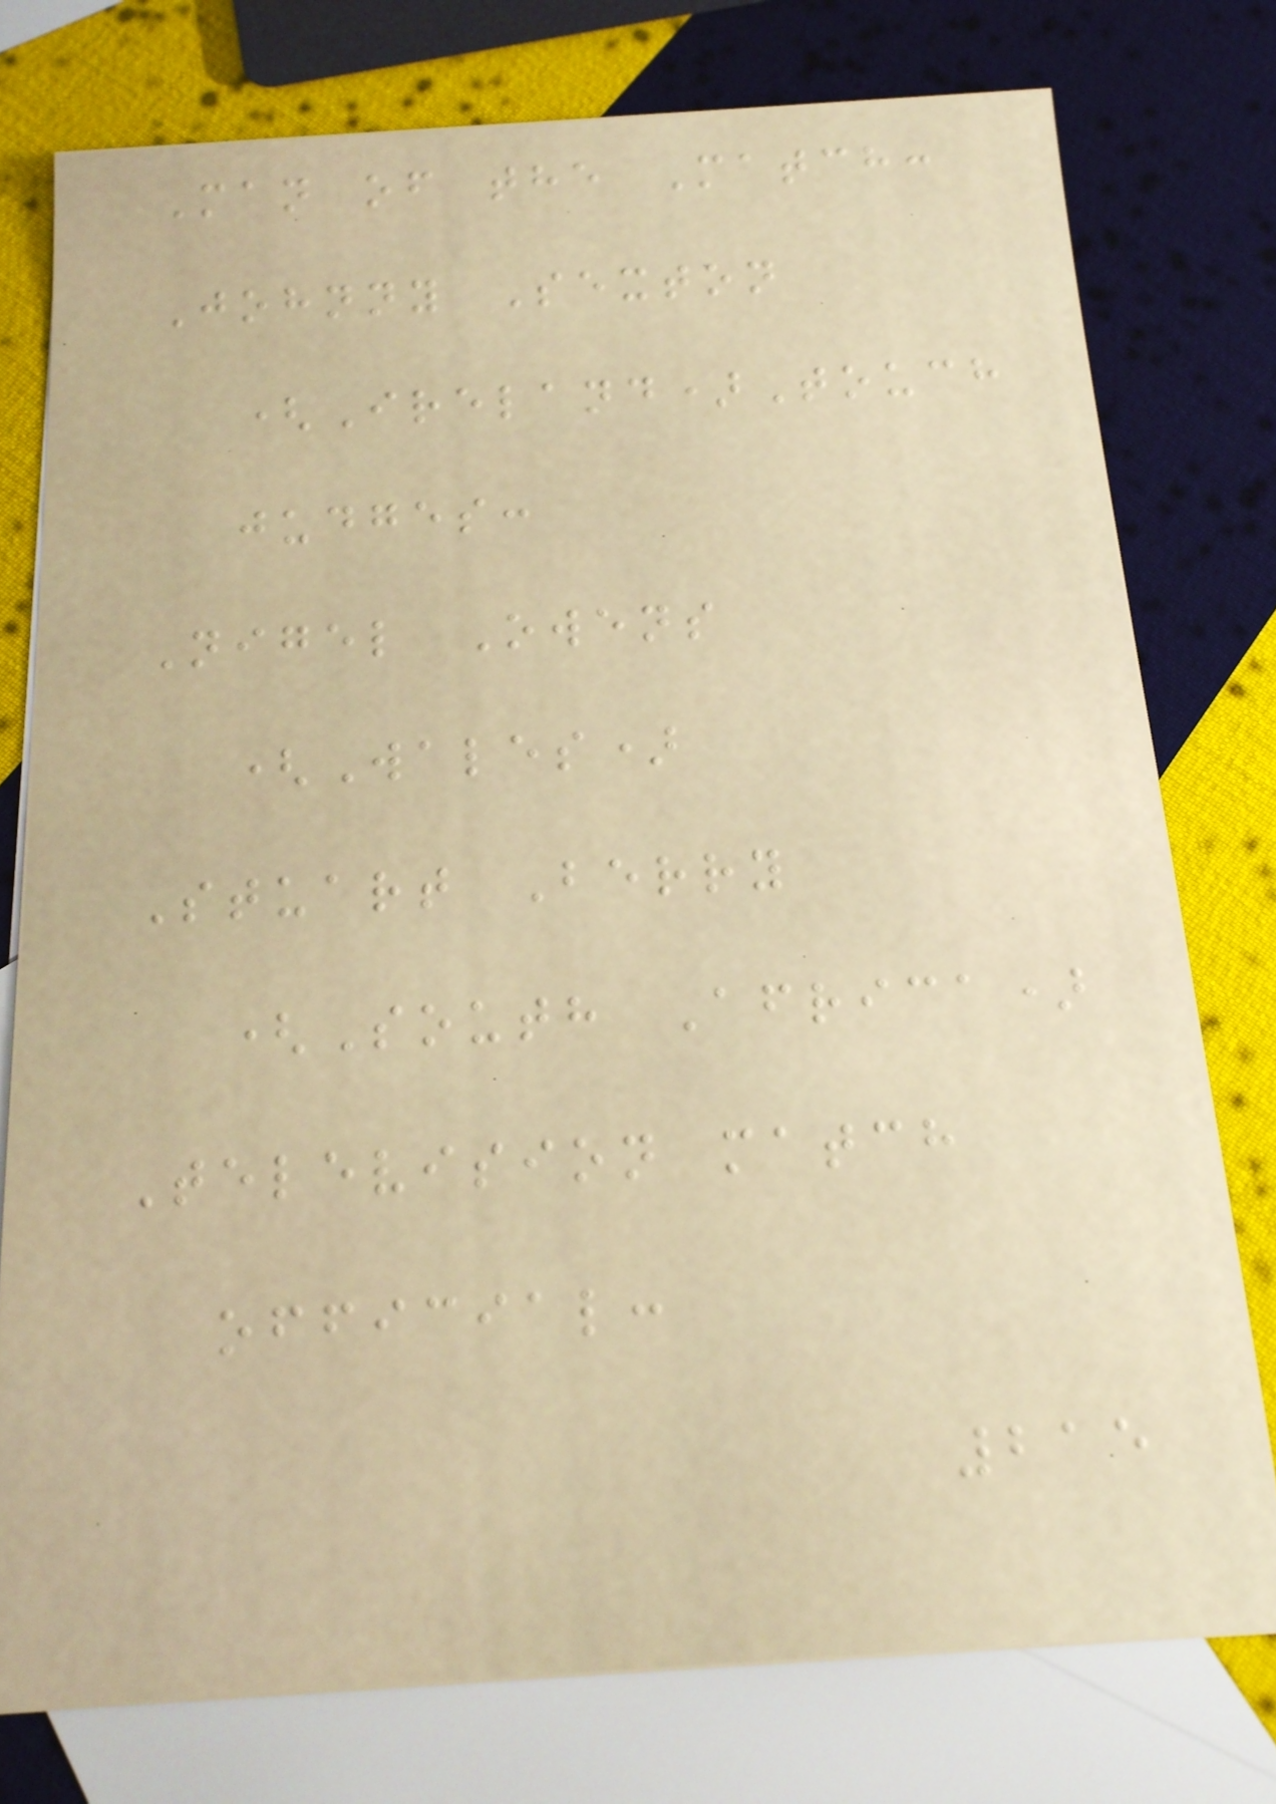Man of the Match:
Johnny Sexton
(Ireland)Touch
judges:
Nigel Owens
(Wales)
Stuart Berry
(South Africa)
Television match
official:
215
